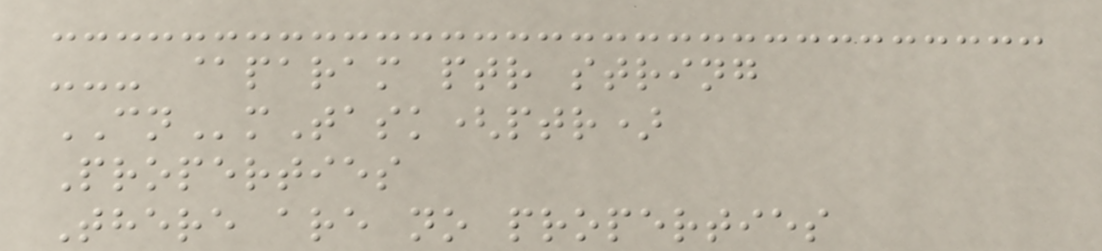--- @param ptr string
CNmTask(ptr)
Properties
There are no properties
